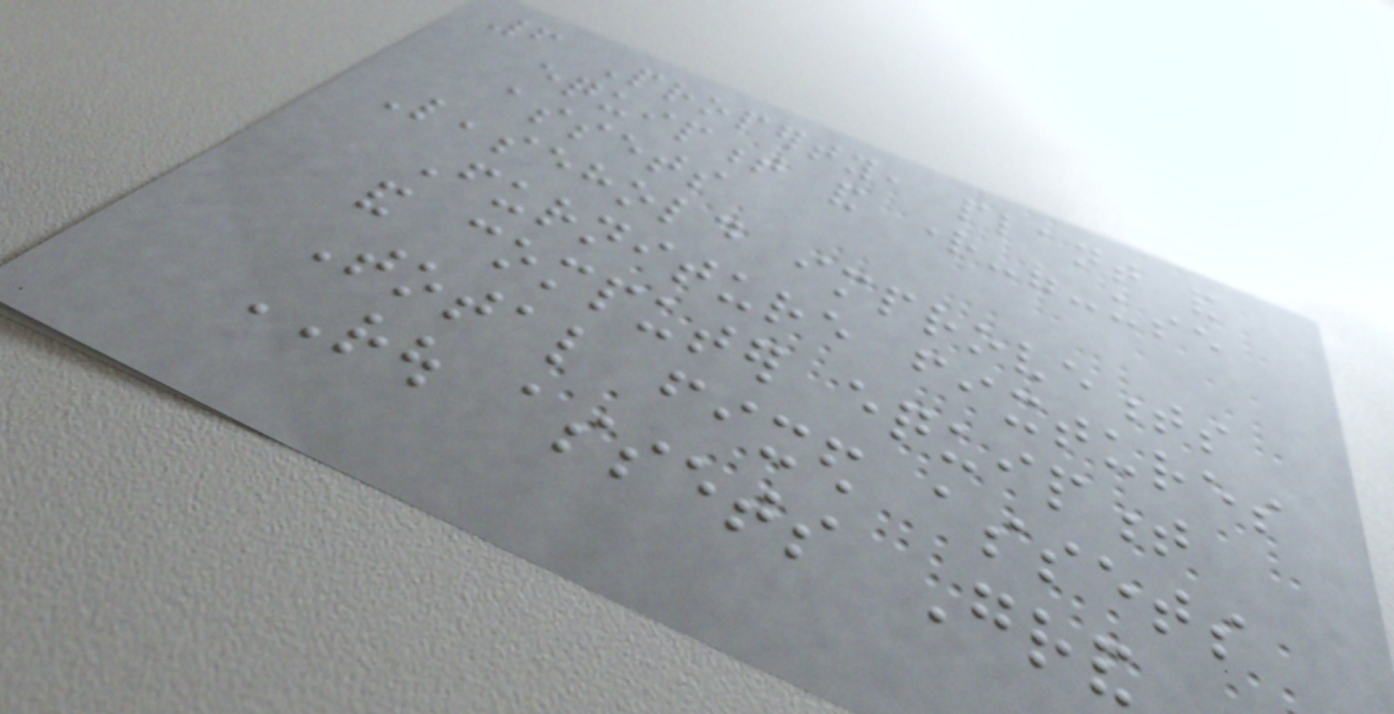6 Property, plant and
equipment and right-of-use
assets
Leasehold improvements
Furniture fixtures
and computer equipment
Total fixed assets
ROU assets Grand
